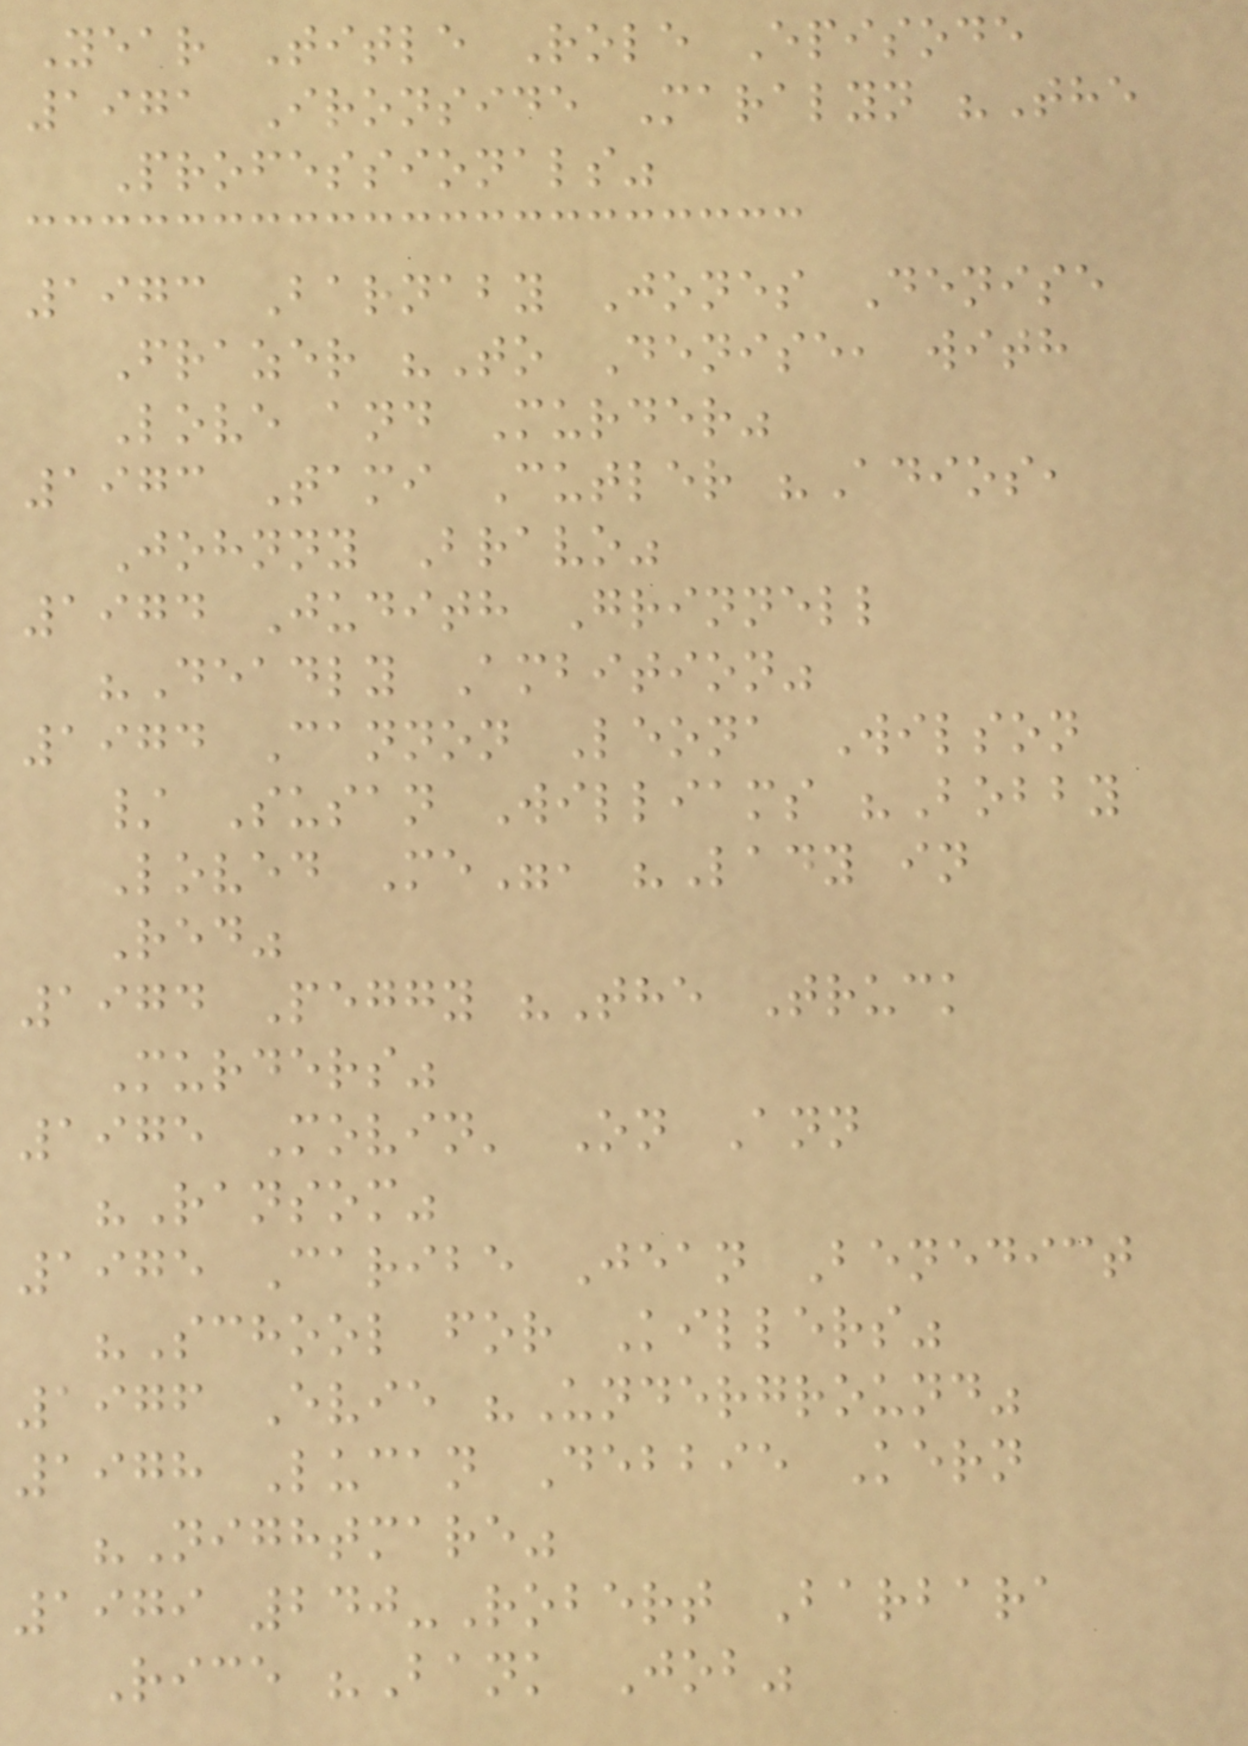Year Title Role Episode
1971 Ironside Maralyn "The
Professionals"
1973 Barnaby Jones Denise
Frazer "To Denise, with
Love and Murder"
1973 Tami Cutler "Adios,
Johnny Bravo"
1974 Judith Grinnell
"Deadly Ambition"
1974 Cannon Leona Wilson
/ Susan Williams "Bobby
Loved Me", "Lady in
Red"
1974 Peggy "The Truck
Murders"
1975 Movin' On Ann
"Ransom"
1975 Caribe Jean Benedict
"School for Killers"
1976 Evie "Underground"
1978 Lucan Debbie Kern
"Nightmare"
1979 240-Robert Barbara
Rice "Bank Job"
